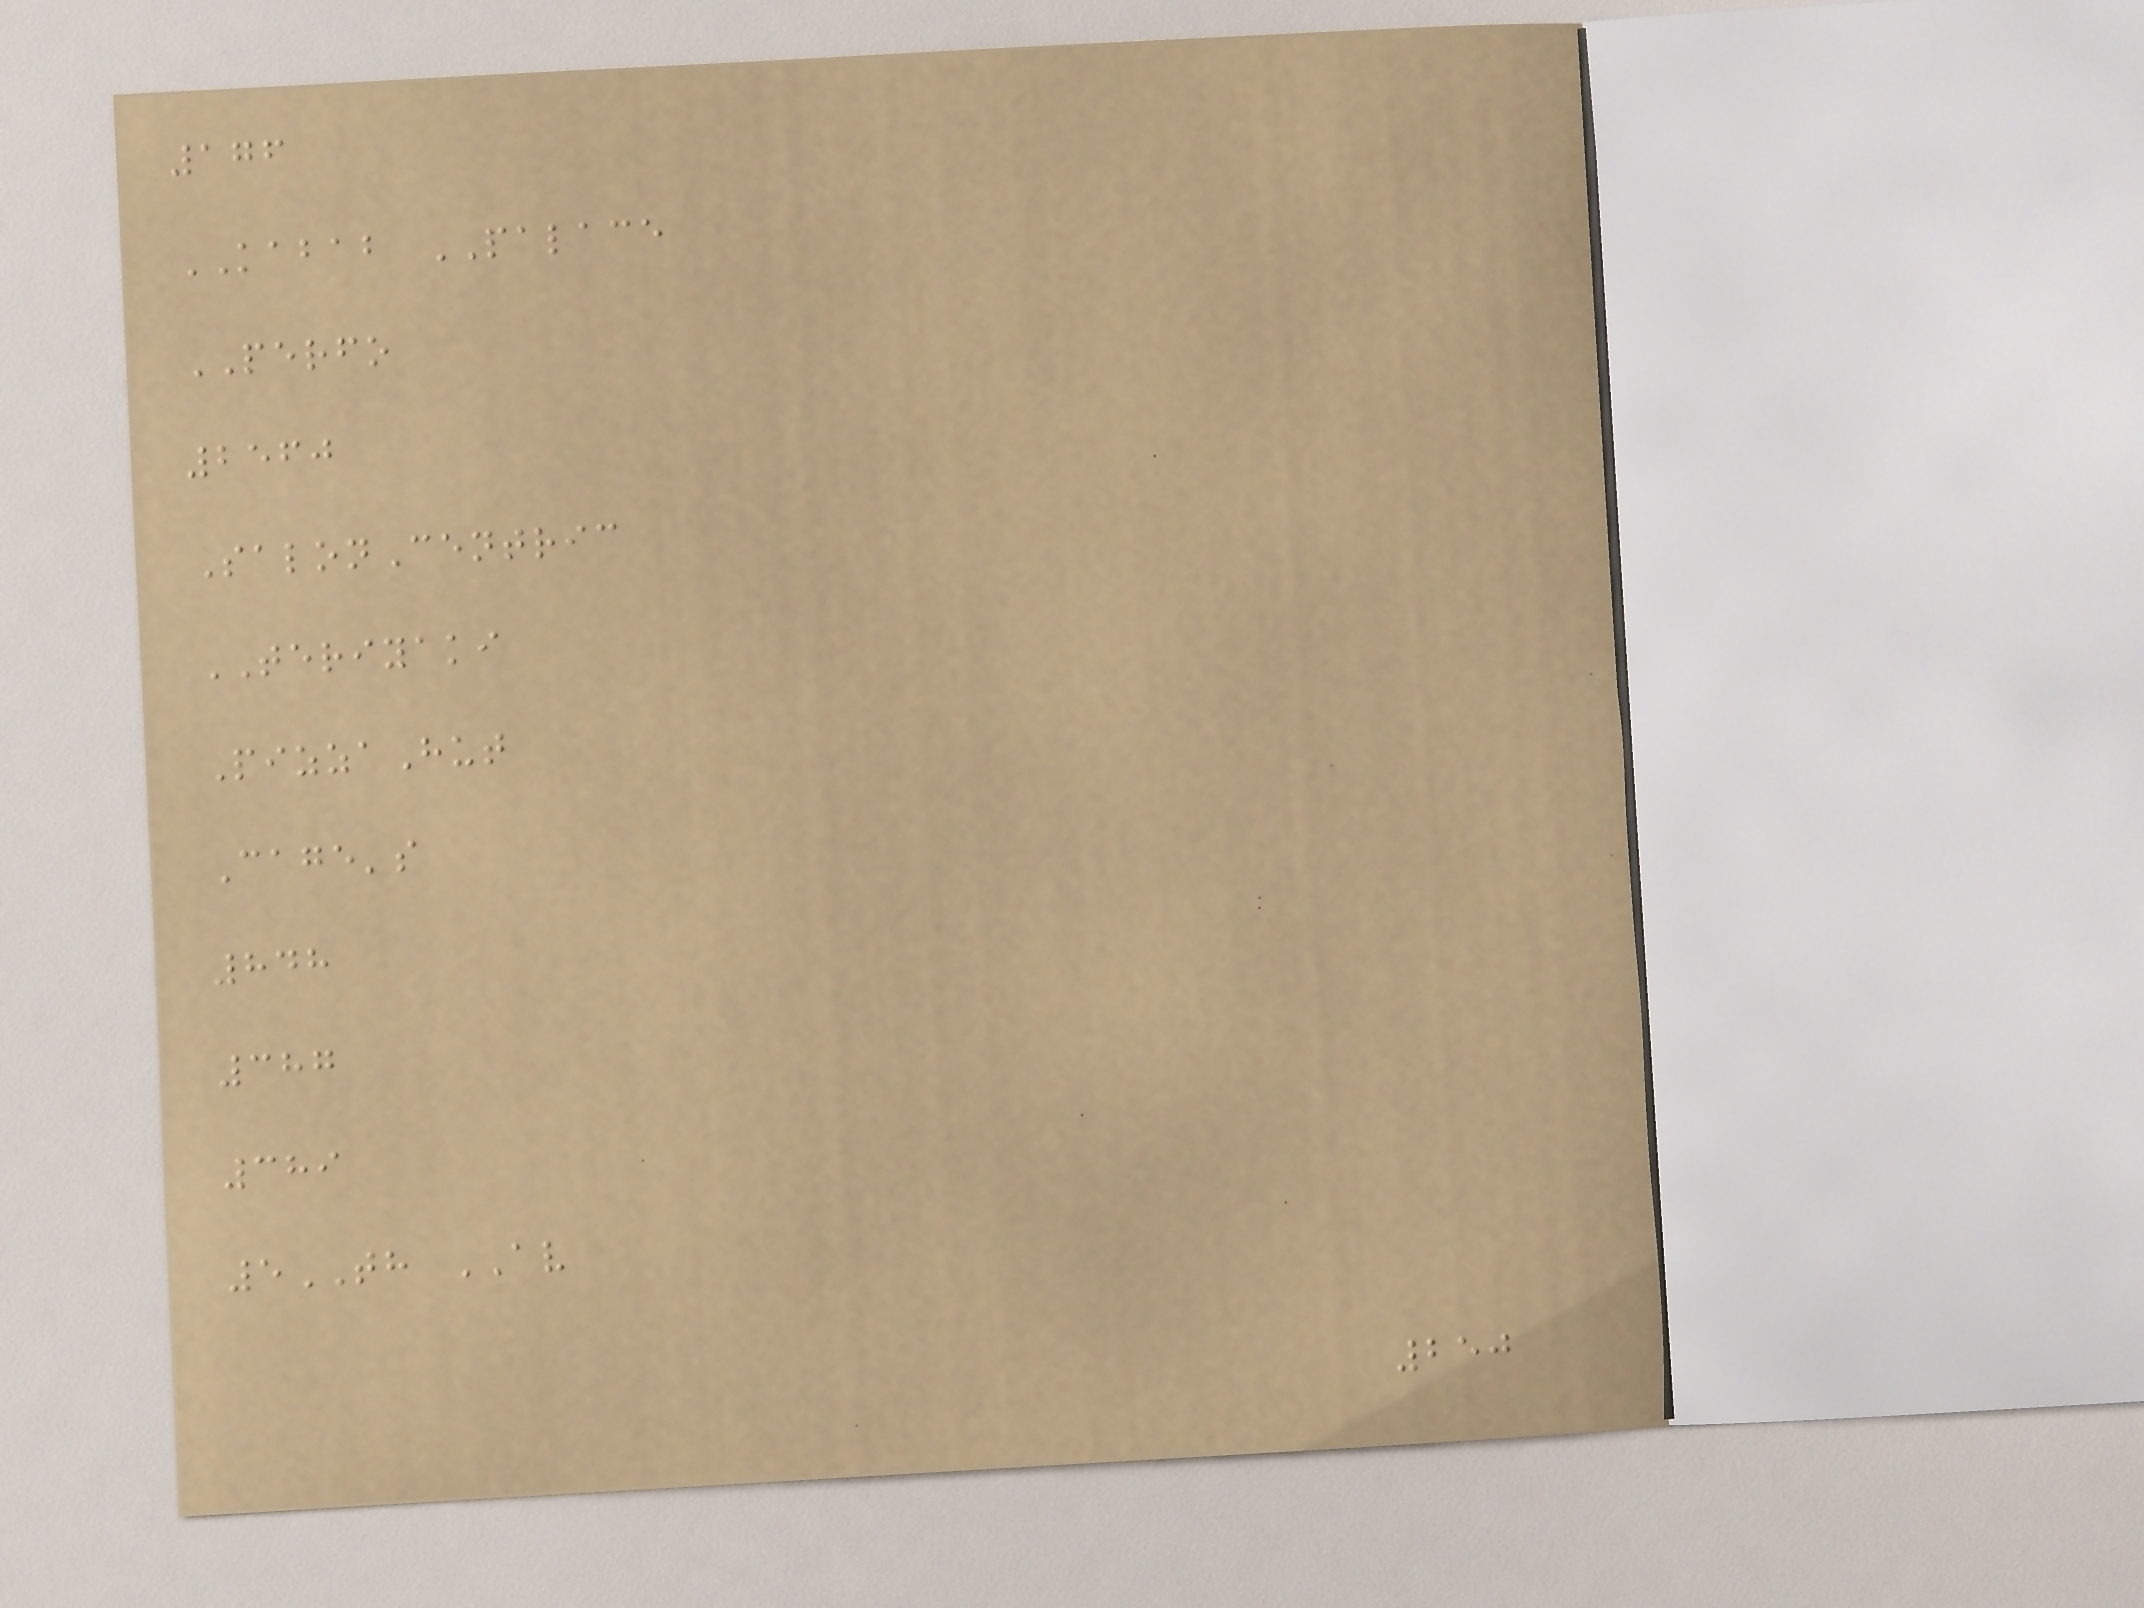176
KABAB PALACE
PERFO
2560
SalonCentric
TERIYAKI
PizzaHut
Cage's
848
387
389
5TH AV
250
